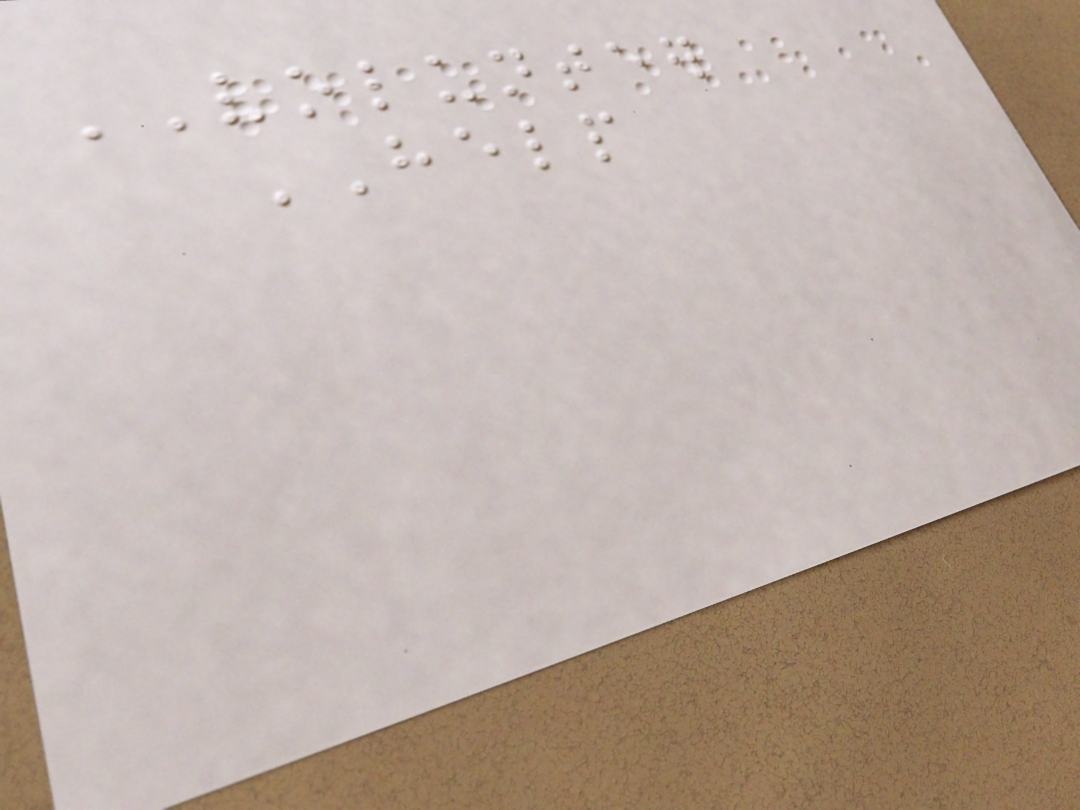VOLUNTEER
HELP
